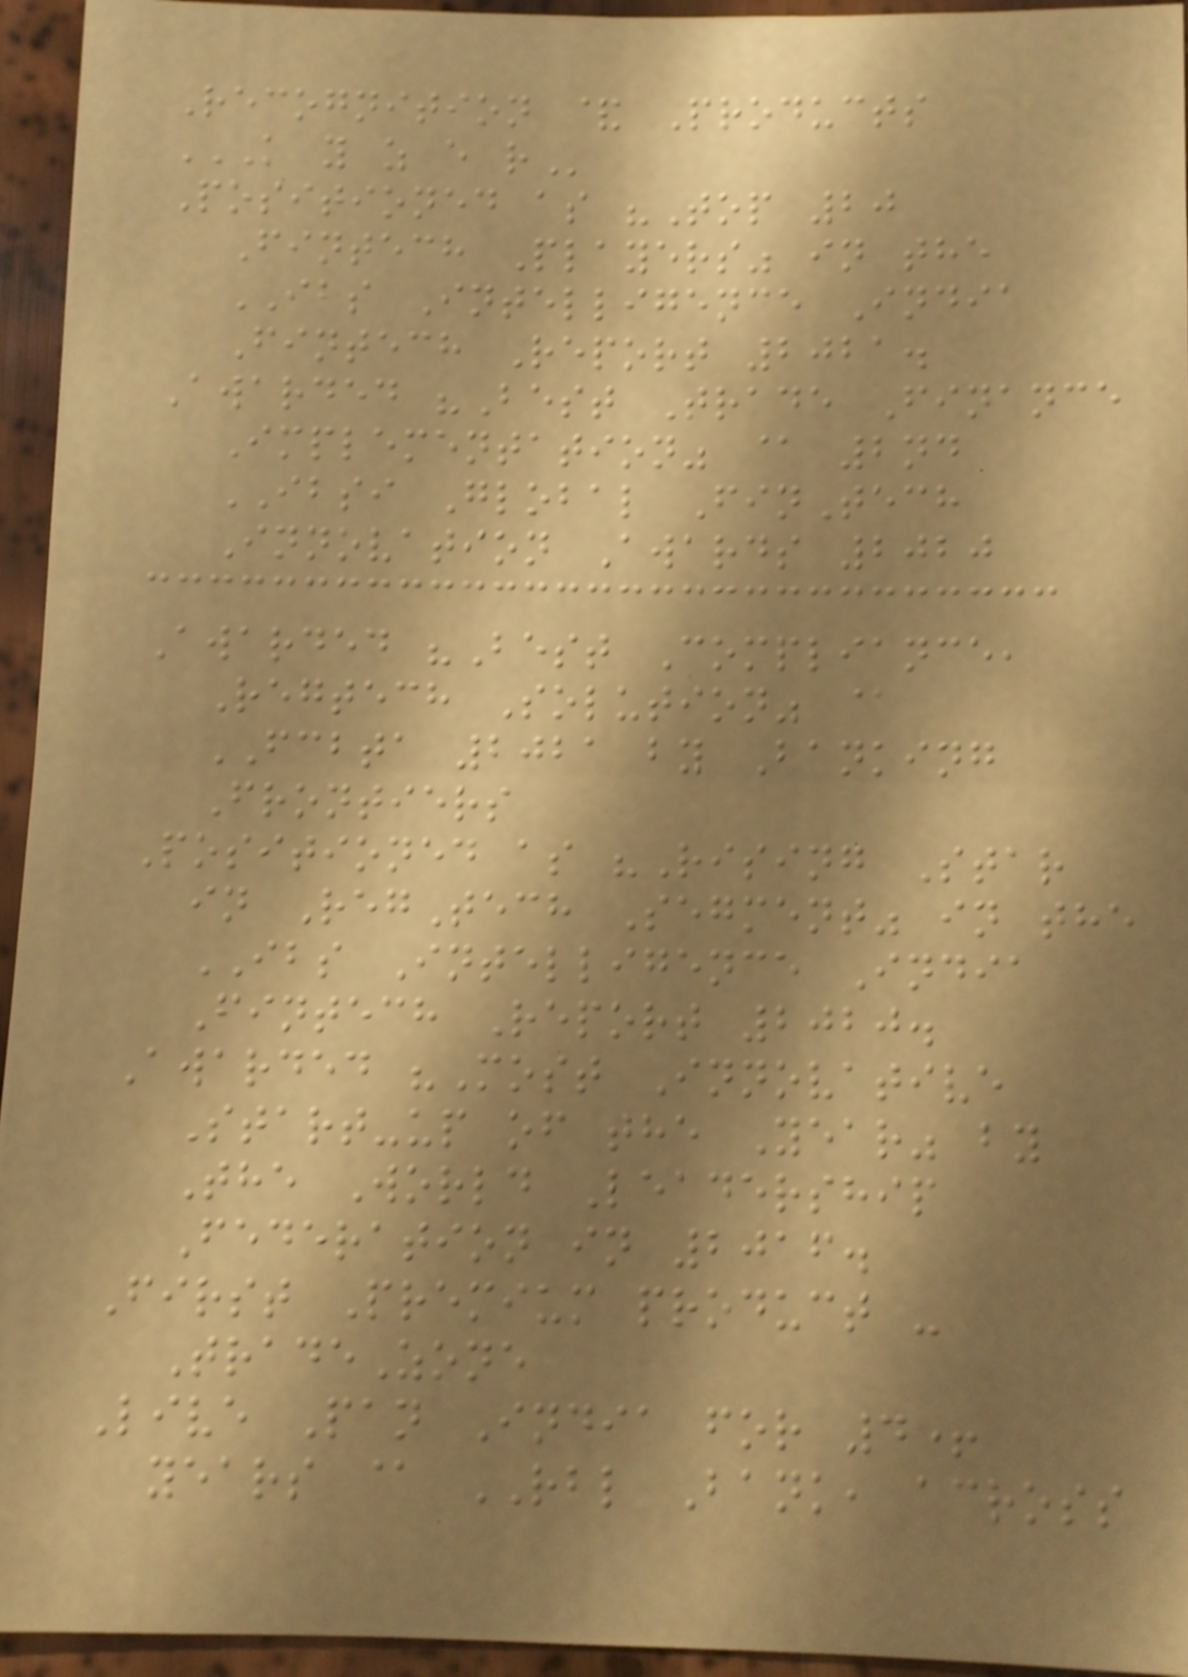Recognition & Products
K Y Z E R
Positioned as "Top 20
Fintech Players" in the
IBS Intelligence India
Fintech Report 2021.
Awarded "Best Trade Finance
Implementation" @ 2nd
IBSI Global FinTech
Innovation Awards 2020
Awarded "Best Compliance,
Regtech Solution" @
FCBTA 2021 by Banking
Frontiers
Positioned as "Rising Star
in RegTech Segment" in the
IBS Intelligence India
Fintech Report 2020.
Awarded "Most Innovative
Start-up of the Year" by
The World Leadership
Federation in 2016.
First Premium product -
TradeZone
Live Pan India for 4+
years @ RBL Bank, across
